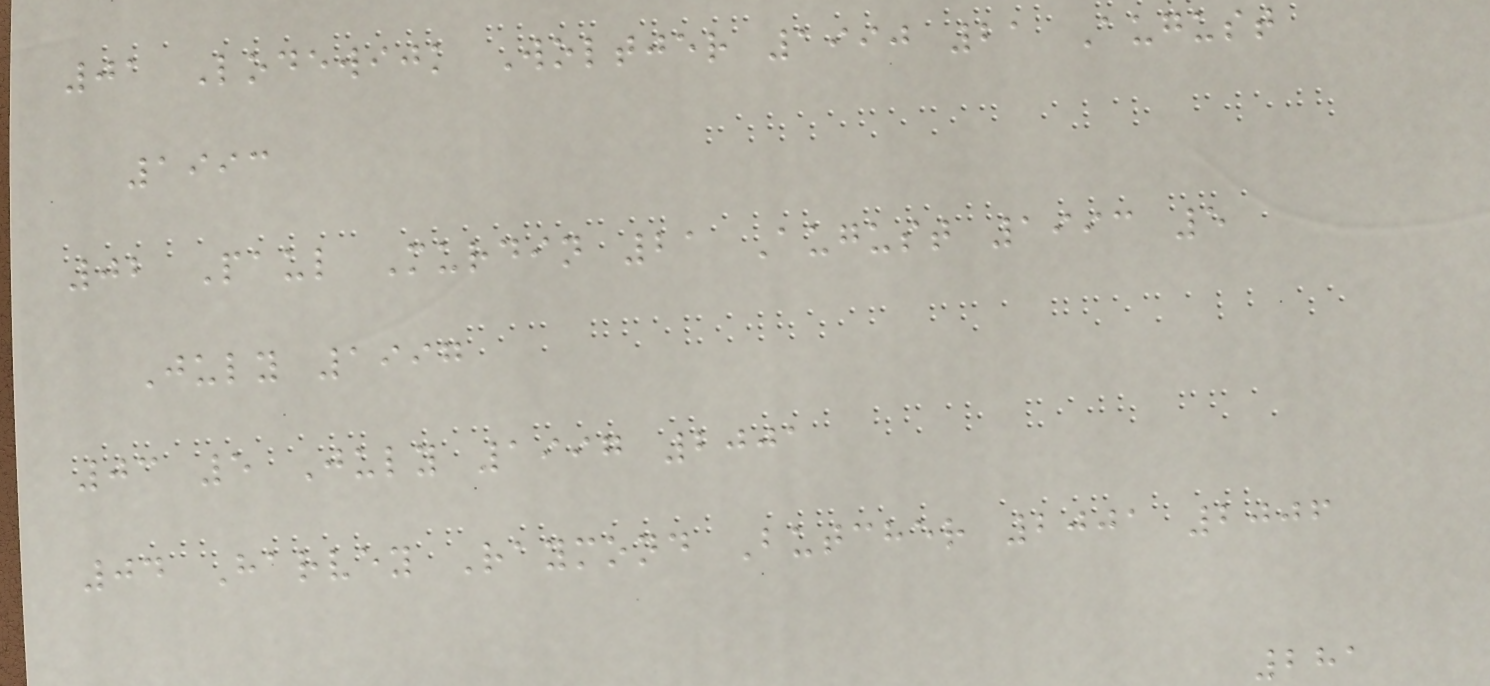01 Lodewijk Woltjer 1990 21 August
1993
02 Paul Murdin 21 August 1993 5
July 1997
03 5 July 1997 2001
04 Harvey Raymond Butcher 2001 2006
281
